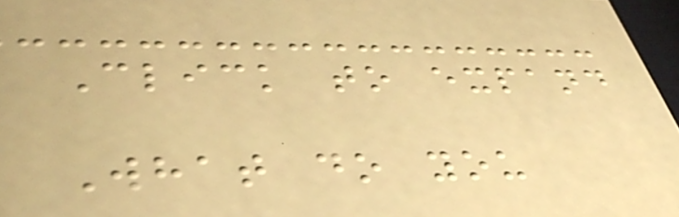Click to expand
What do you
